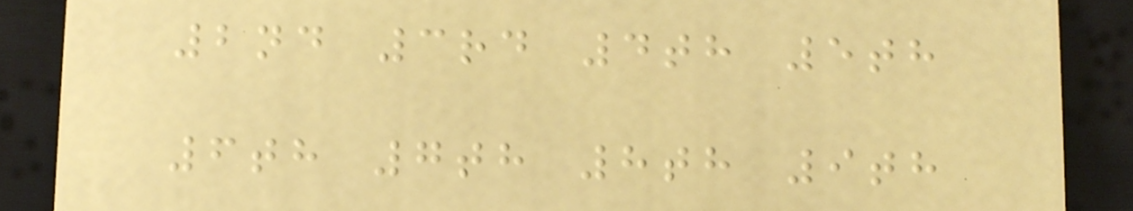2nd 3rd 4th 5th
6th 7th 8th 9th
